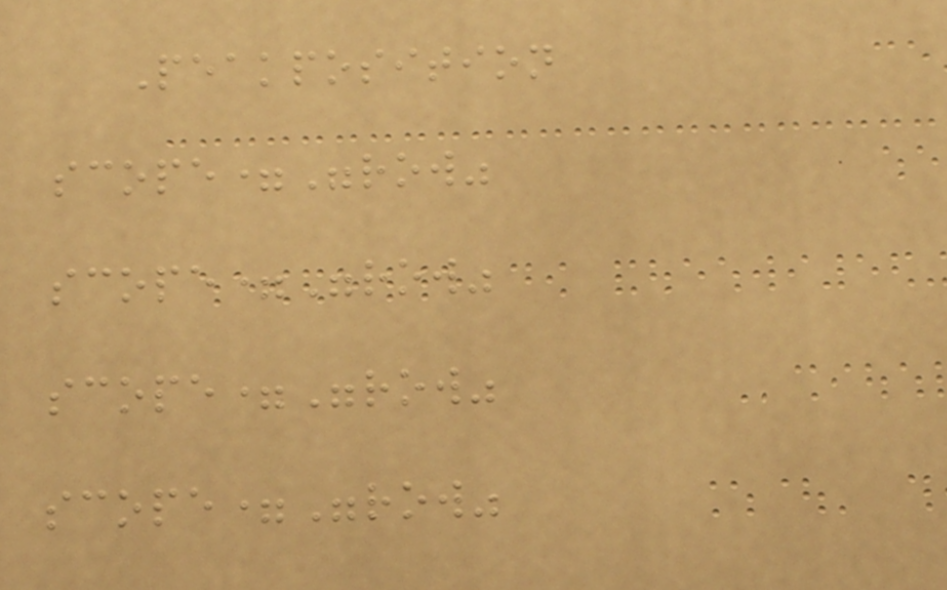Peakposition
scope="row"
scope="row"
scope="row"
scope="row"
